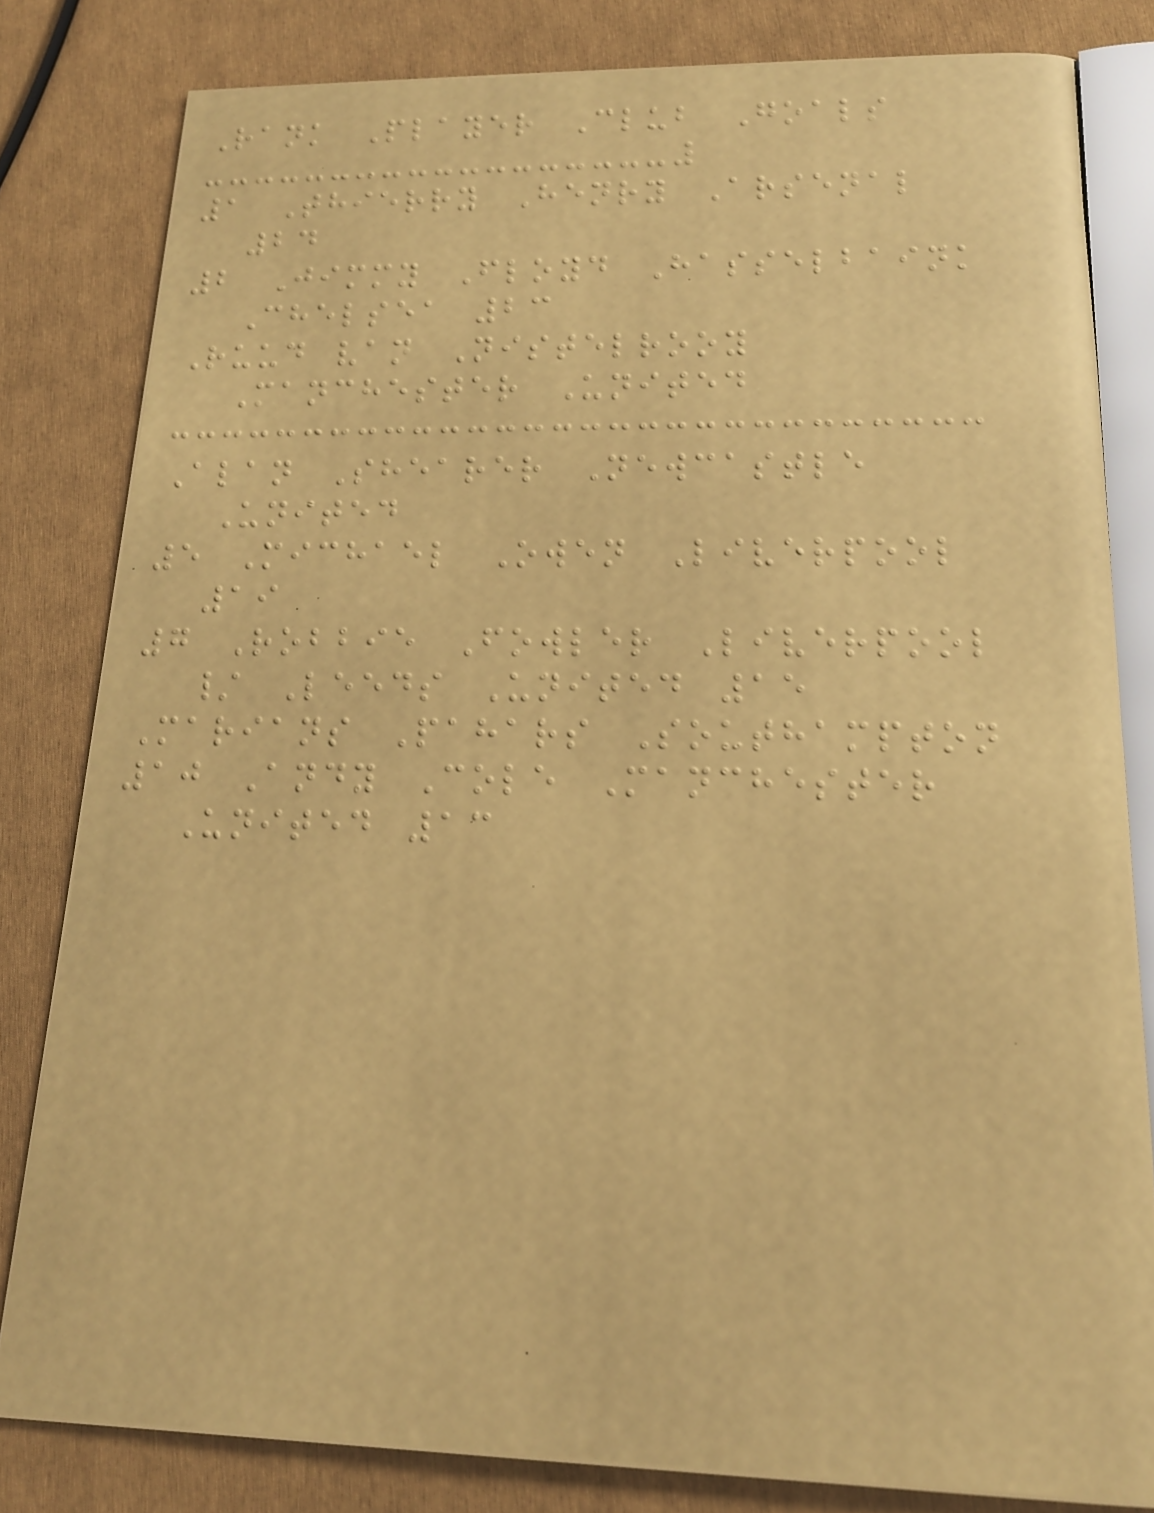Rank Player Club Goals
1 Thierry Henry Arsenal
24
2 Jimmy Floyd Hasselbaink
Chelsea 23
Ruud van Nistelrooy
Manchester United
Alan Shearer Newcastle
United
5 Michael Owen Liverpool
19
7 Robbie Fowler Liverpool
/ Leeds United 15
Marians Pahars Southampton
10 Andy Cole Manchester
United 13
